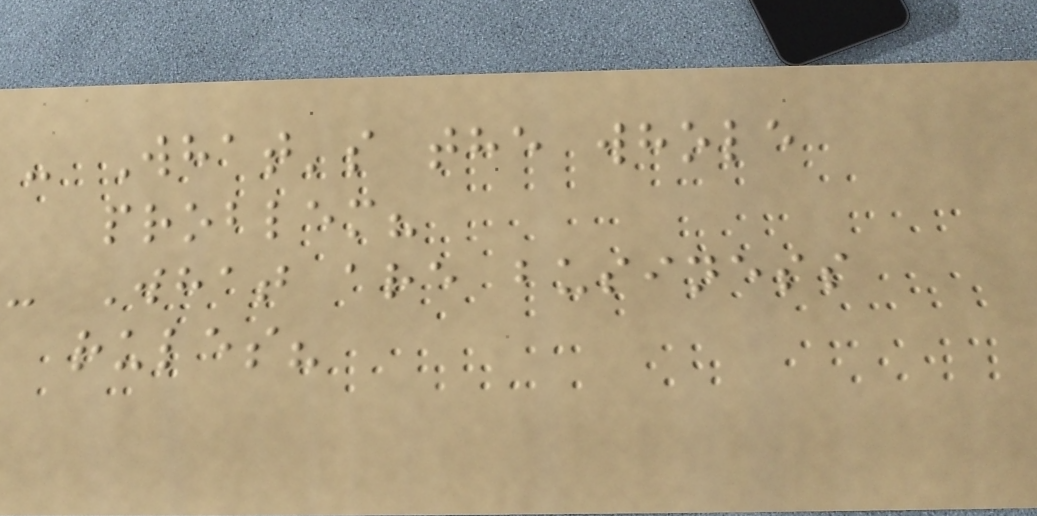- What's the whole
problem?
- What are business
rules?
